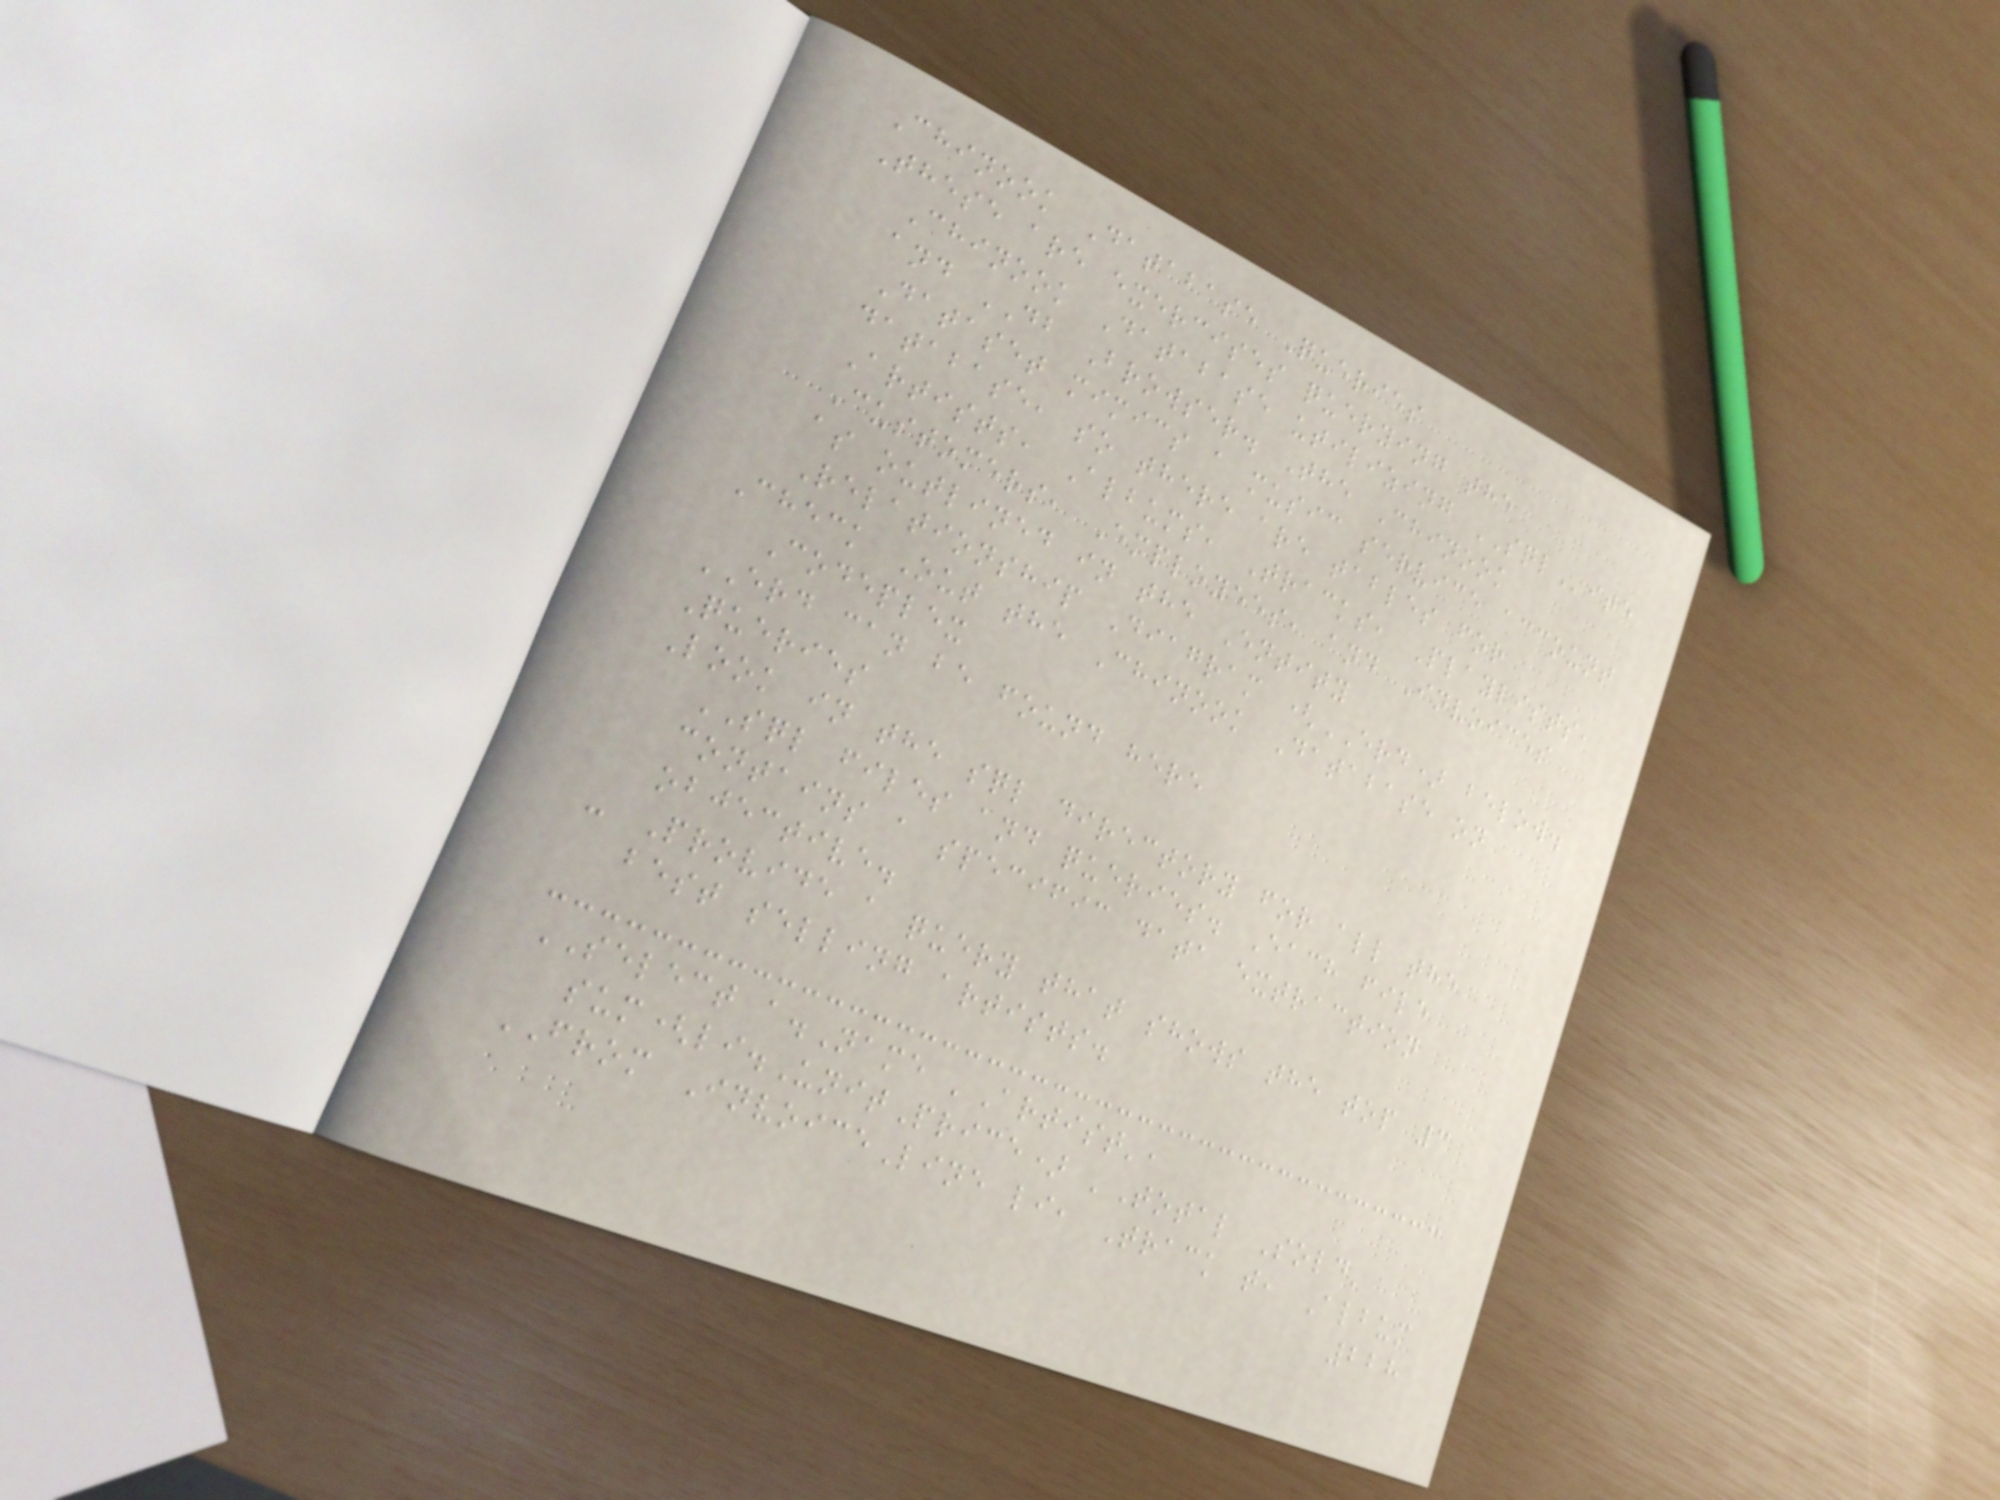Chinook Database Queries
These are exercises querying the
Chinook Database utilizing SQLite
and DB Browser. The Chinook
Dataset mimics a music service account
database, so there are tables for
Artists, Albums, Tracks, Playlists,
Customers, Employees, and Invoices
as outlined in the Entity
Relationship Diagram (ERD) below.
Check Out the Chinook Database on
Codeplex
ERD can be found here
Queries
Look in the sql directory for all the
SQL files and queries. Each file
contains a specific data extraction
objective.
- Provide a query that shows the top 3
best selling artists.
SELECT a.Name 'Artist',
sum(li.UnitPrice) 'Total Sold'
FROM InvoiceLine li, Track t, Album
228
